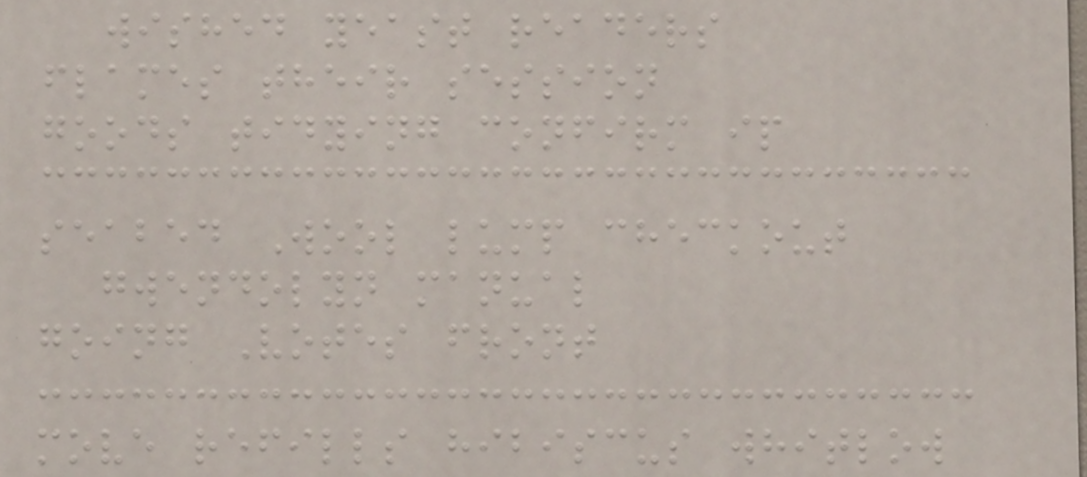wished yeast readers
flames their session
goods tidying confirm ip
seabed Wool lump checkout
gwendolyn manual
going Votes front
move refills hibiscus whitlow
